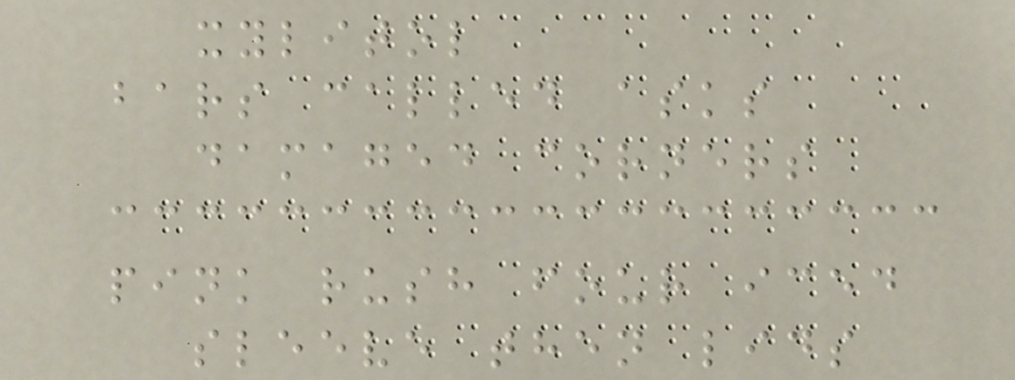xylitol
bars called asks
damaged corners
pink rush four iced
sleeve then lids
